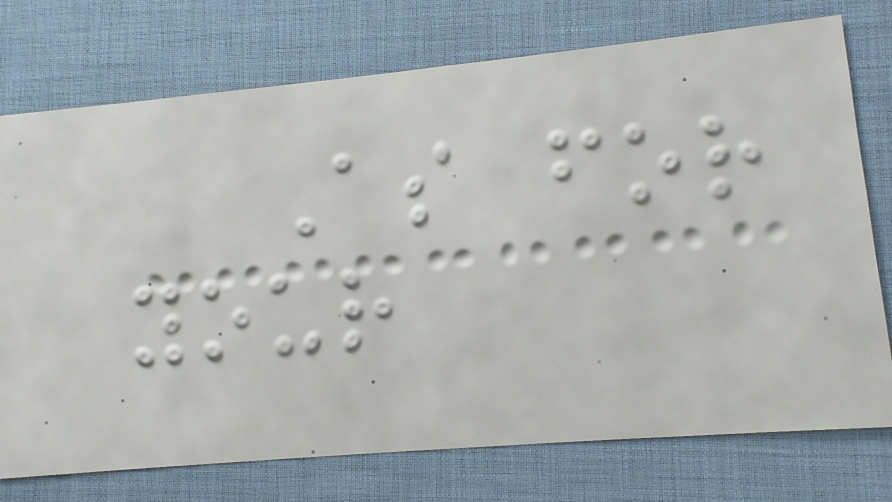As for
your
